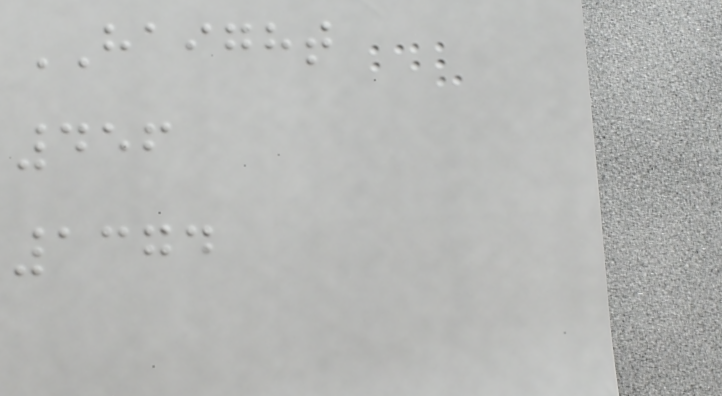HAIGHT
456
1374
